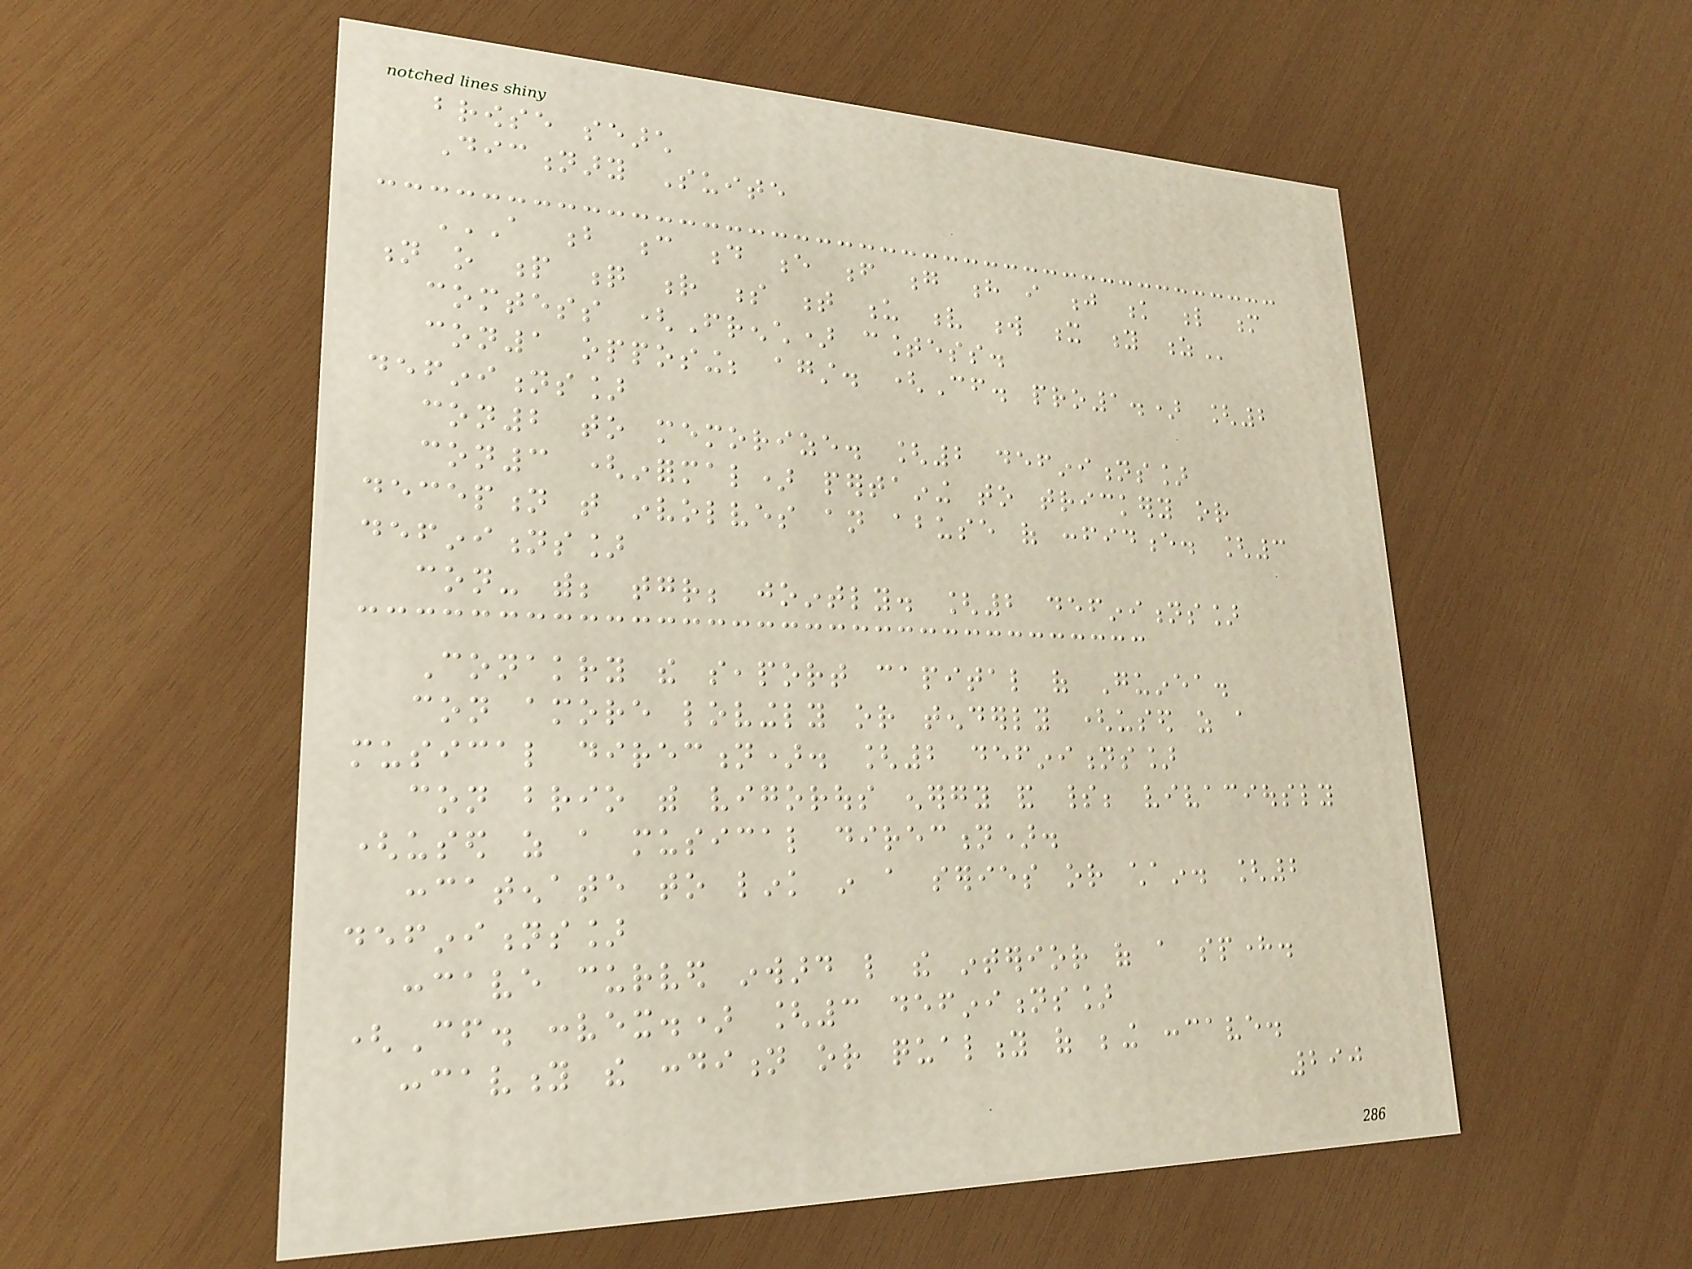browse search
Dictionary Suite
A B C D E F G H I J K L M
N O P Q R S T U V W X Y Z
comtess (French) countess.
con1 opposing; against. (Cf. pro1.) [2
definitions]
con2 to memorize. [2 definitions]
con3 (informal) pertaining to trickery or
deception that involves an abuse of confidence. [3
definitions]
con- with; together; jointly. [2 definitions]
Conakry the seaport capital of Guinea.
con amore lovingly or tenderly (used as a
musical direction). [2 definitions]
con brio with vigorous energy and spirit; vivaciously
(used as a musical direction).
concatenate to link in a series or chain. [2
definitions]
concave curved inward like the interior of a sphere.
(Cf. convex.) [3 definitions]
concavity the condition or quality of being concave.
290
